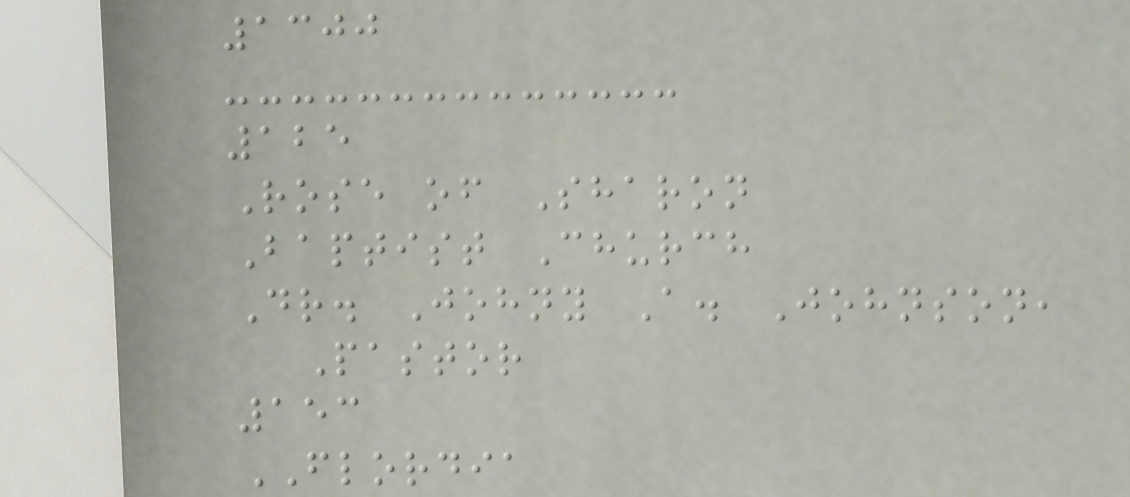1300
125
Rose of Sharon
Baptist Church
Dr. Johny A. Johnson,
Pastor
153
FLORDIA
